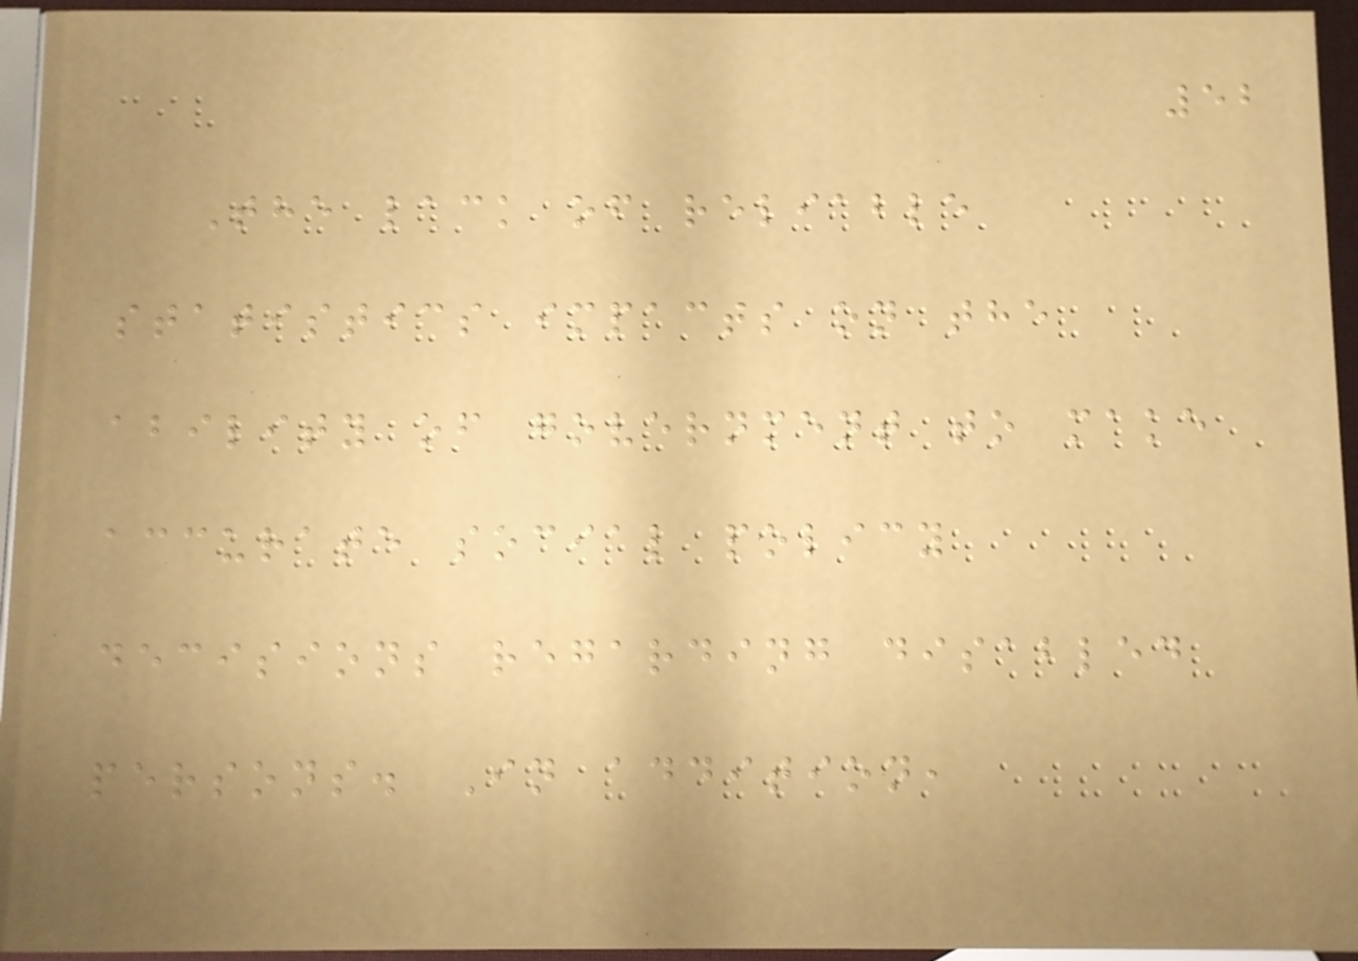52
The lack of reliable
statistics impacts on the
ability of government to make
accurate social policy
decisions regarding disabled
persons. In addition,
